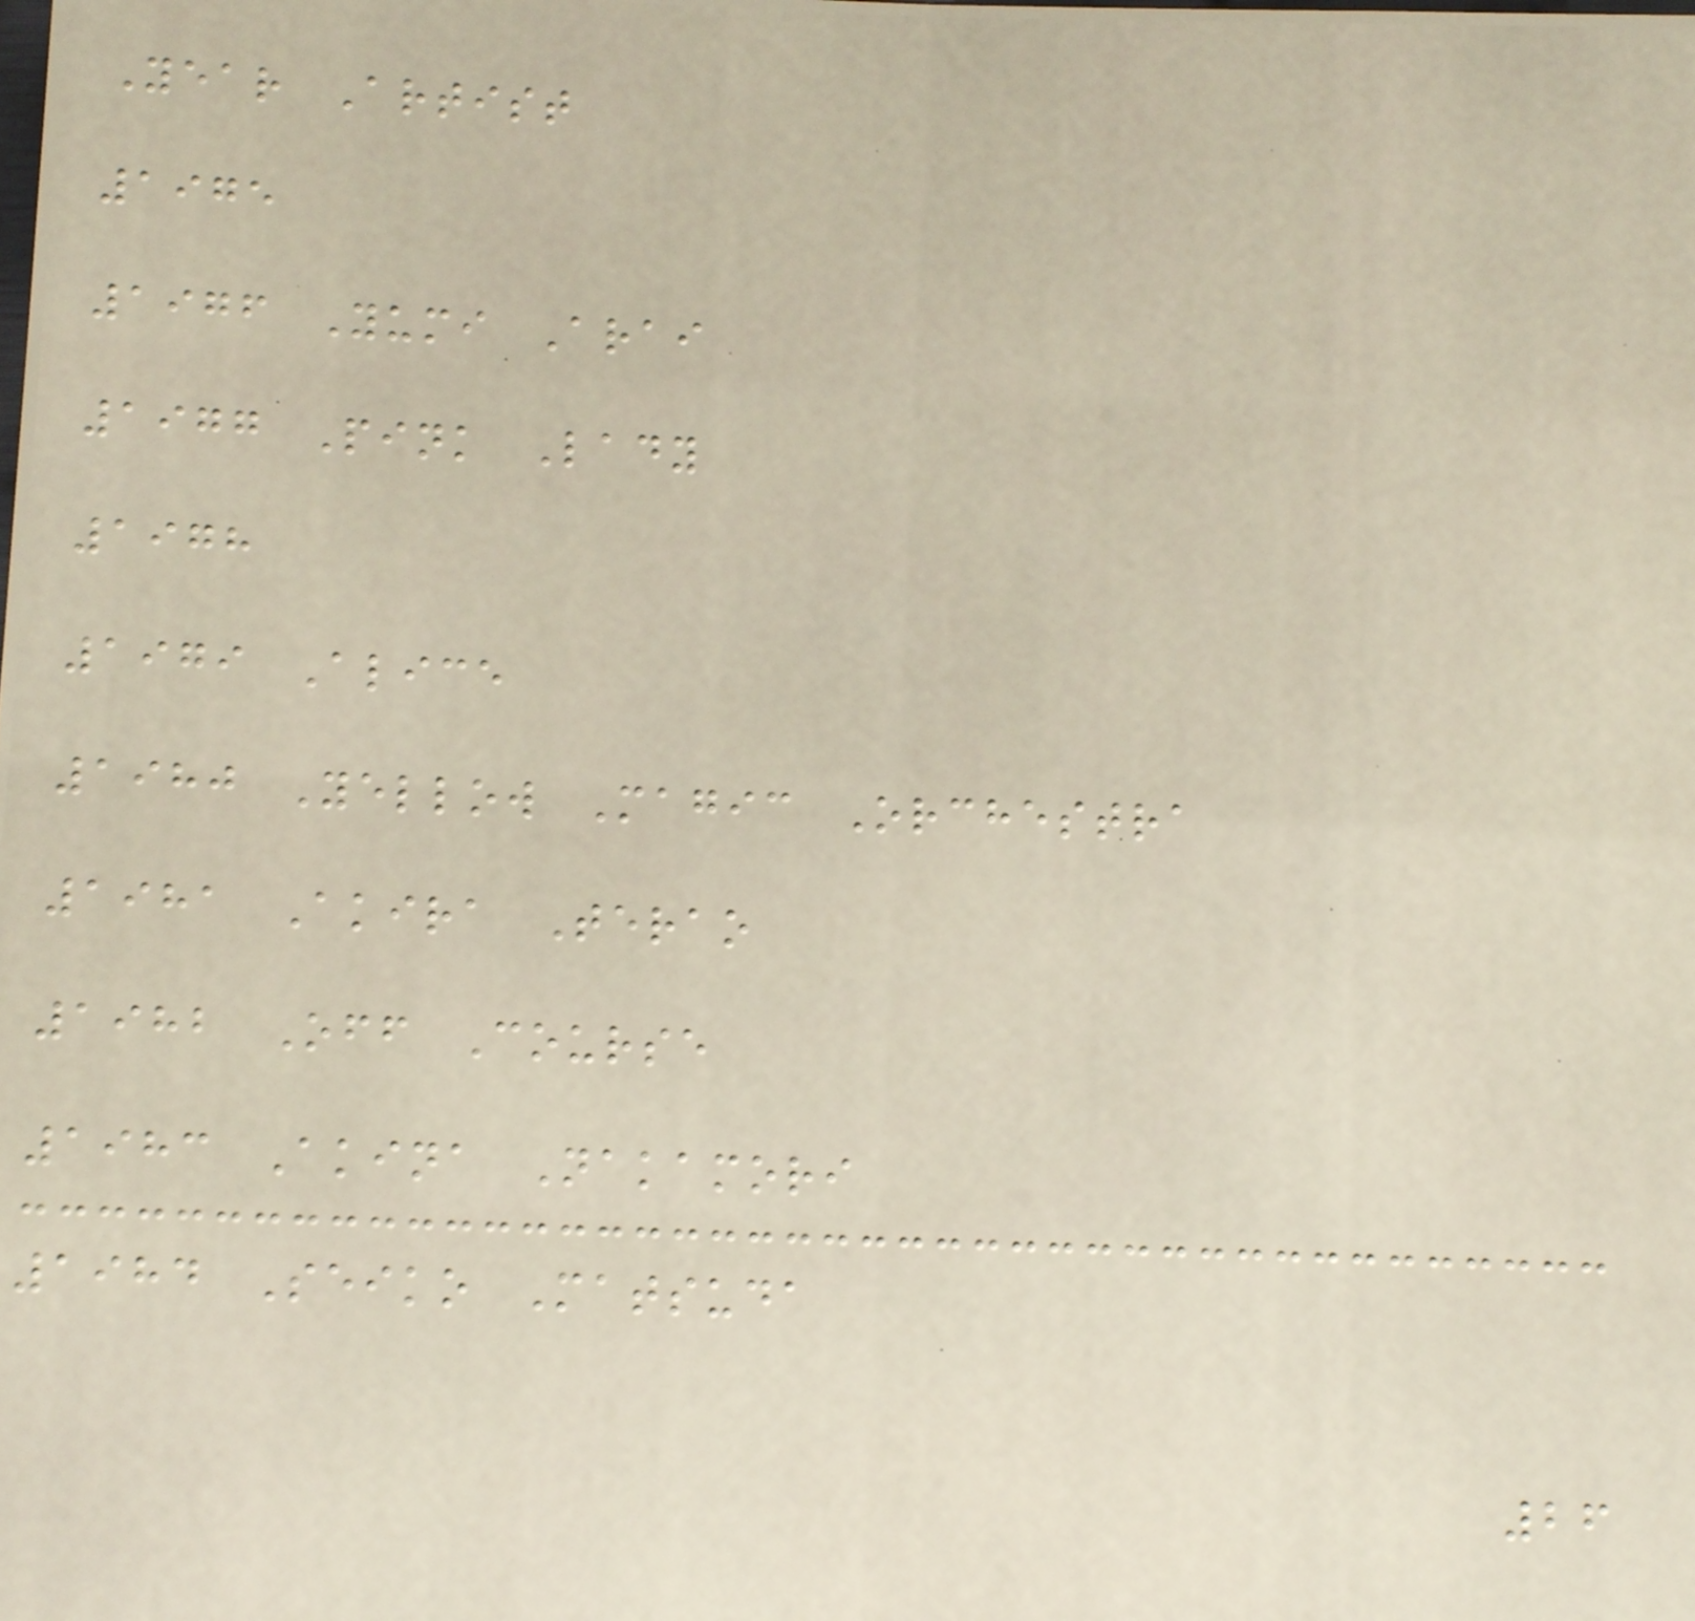Year Artist
1975
1976 Yumi Arai
1977 Pink Lady
1978
1979 Alice
1980 Yellow Magic Orchestra
1981 Akira Terao
1982 Off Course
1983 Akina Nakamori
1984 Seiko Matsuda
26
